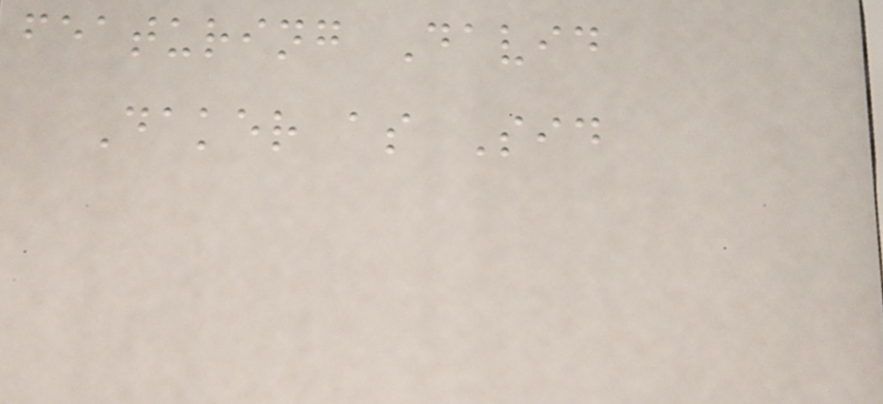featuring David
Daker as Sid
